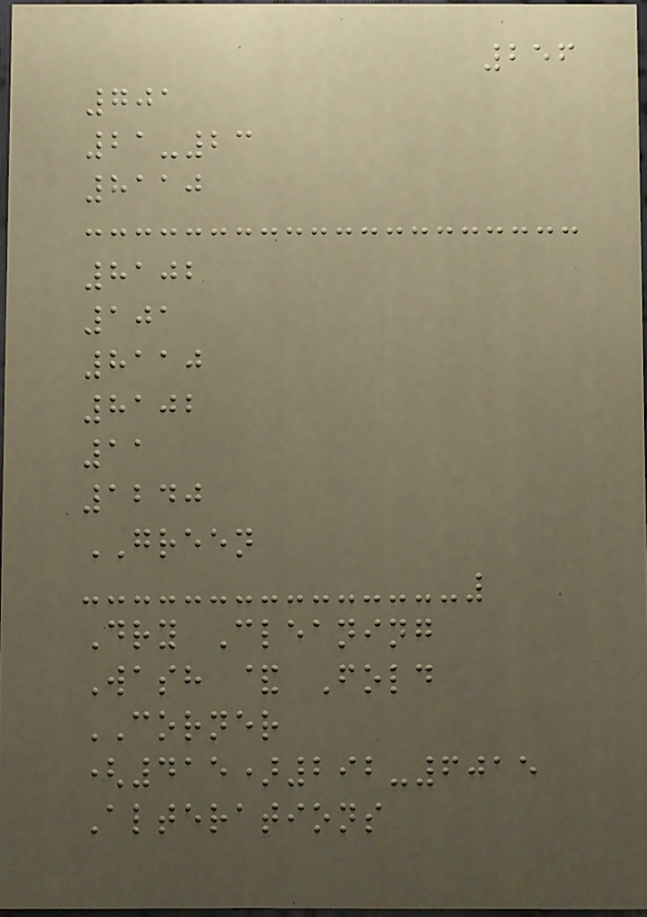256
701
21-23
8110
8102
101
8110
8102
11
1240
GREEN
Dry Cleaning
Wash & Fold
CORNER
(415)292-6015
Alterations
